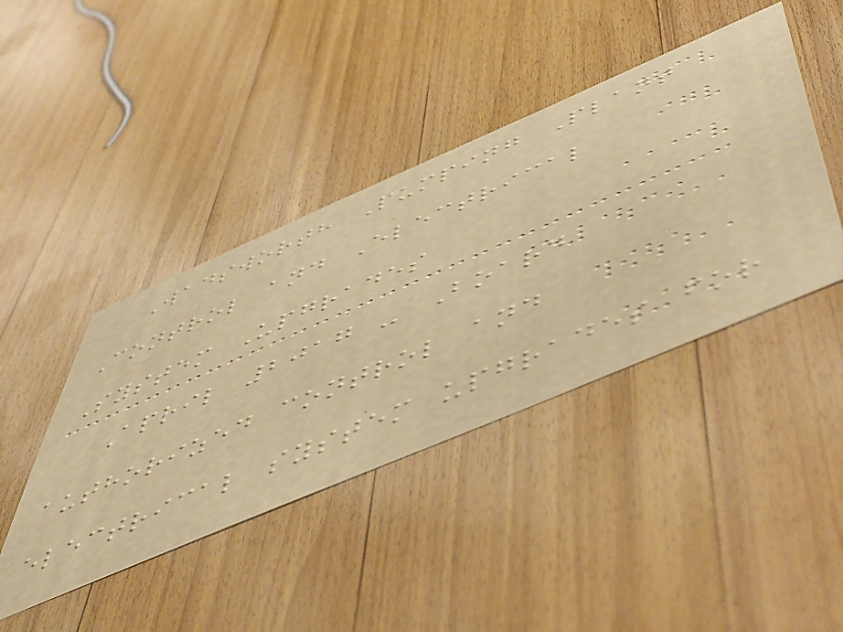Wadsworth Pumping Plant
Control and Electrical
System Upgrades
April 2017 - Board
authorized control and
electrical system upgrades for
